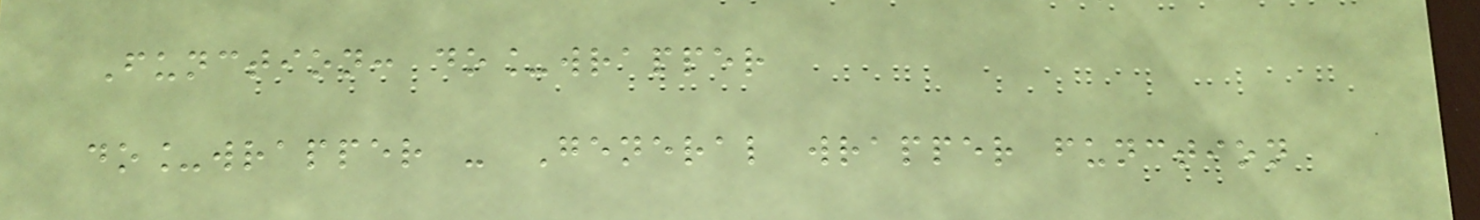Function: do_wrapper
do_wrapper - General wrapper function
